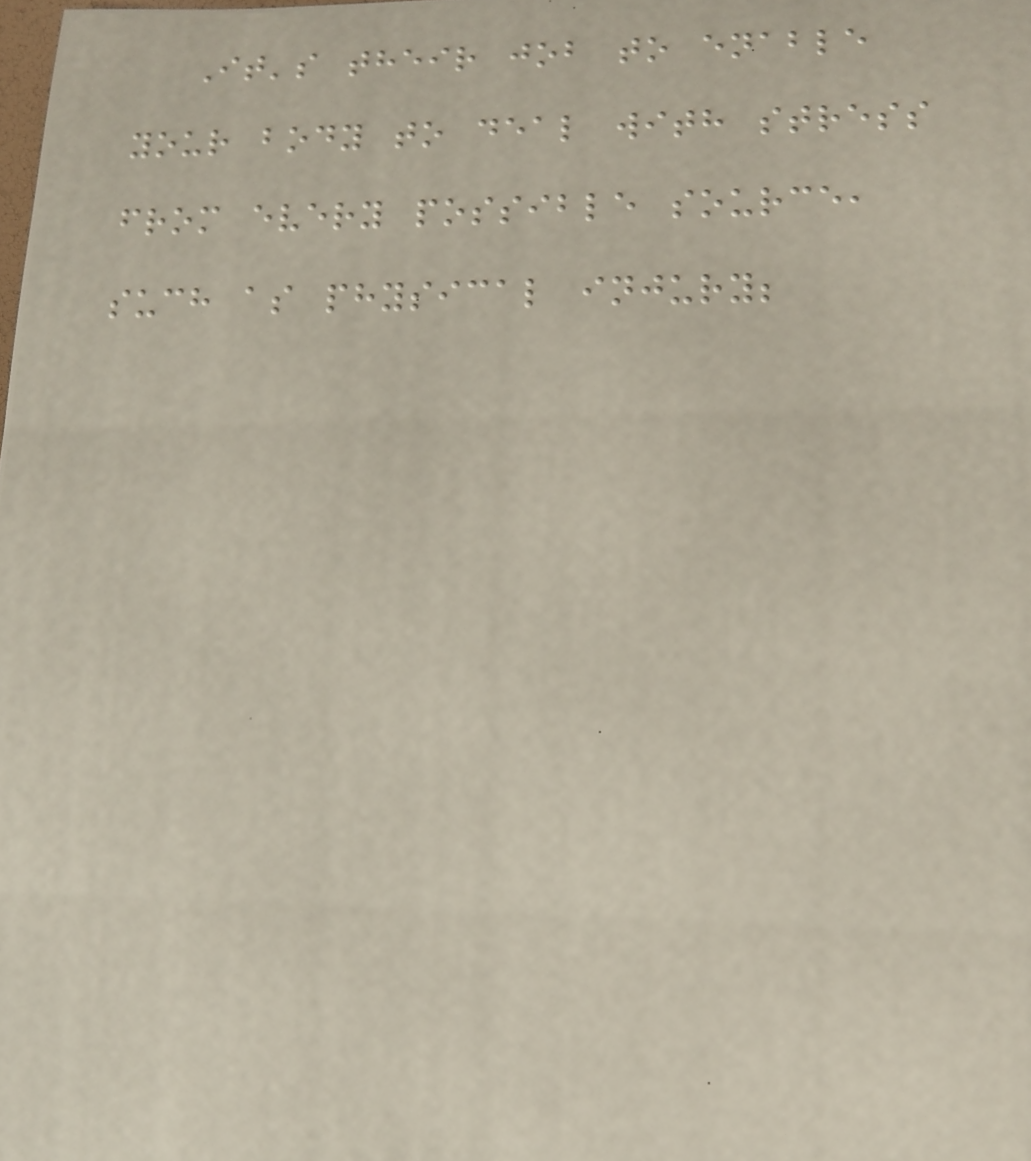It's their job to enable
your body to deal with stress
from every possible source,
such as physical injury;
